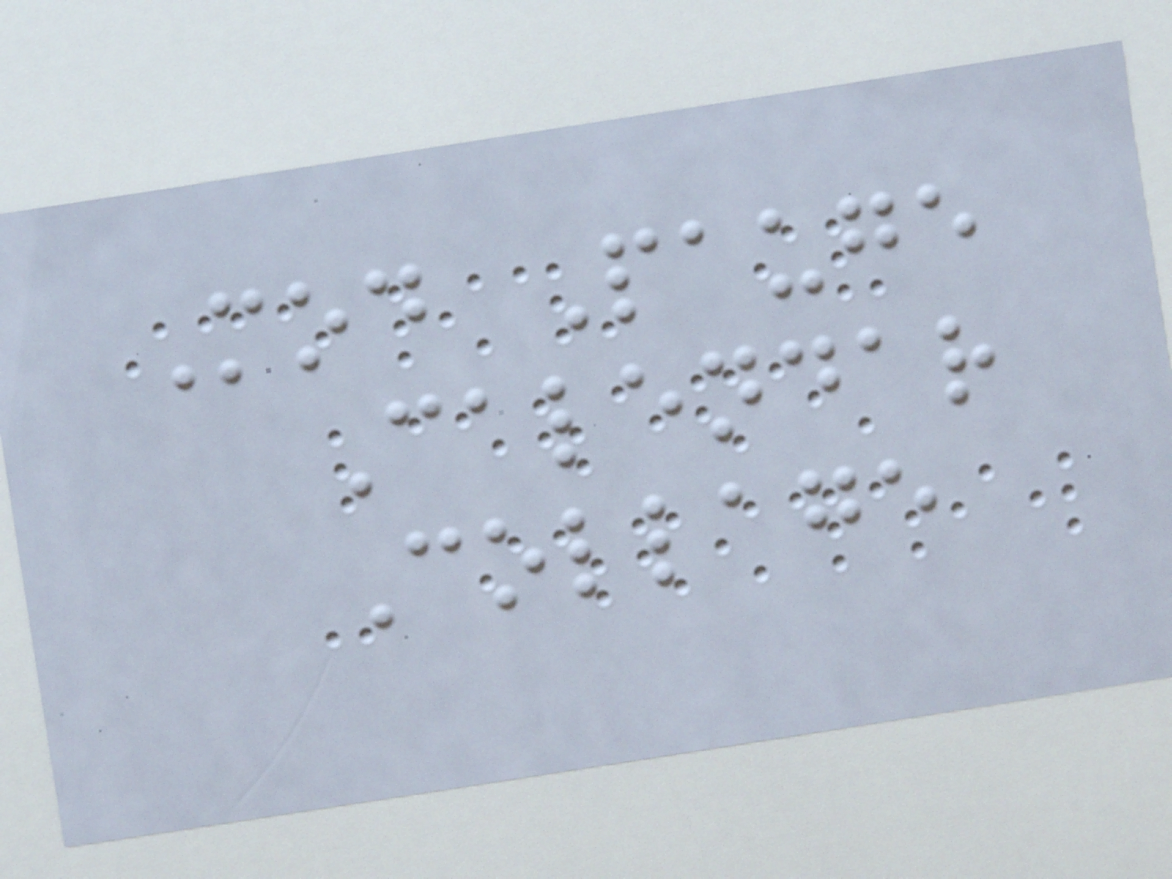Mod Pauge
Calendar
Collage
